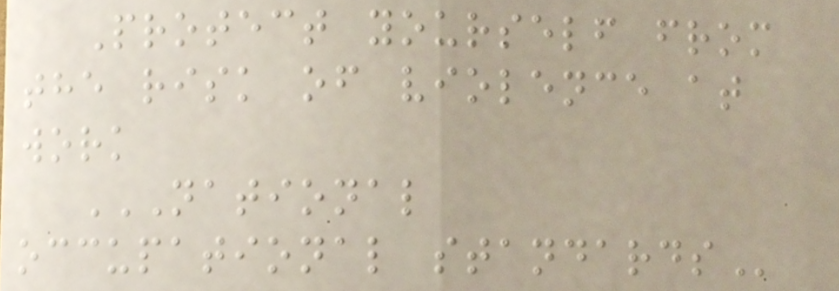Protect yourself from
the risk of violence at
work
NATIONAL
OCCUPATIONAL STANDARDS
